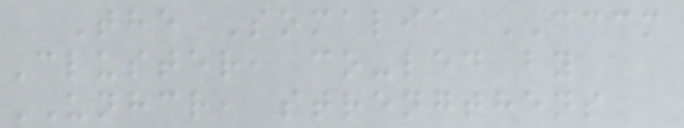The Somalia CCCM
Cluster, co-led by
UNHCR, strengthens
